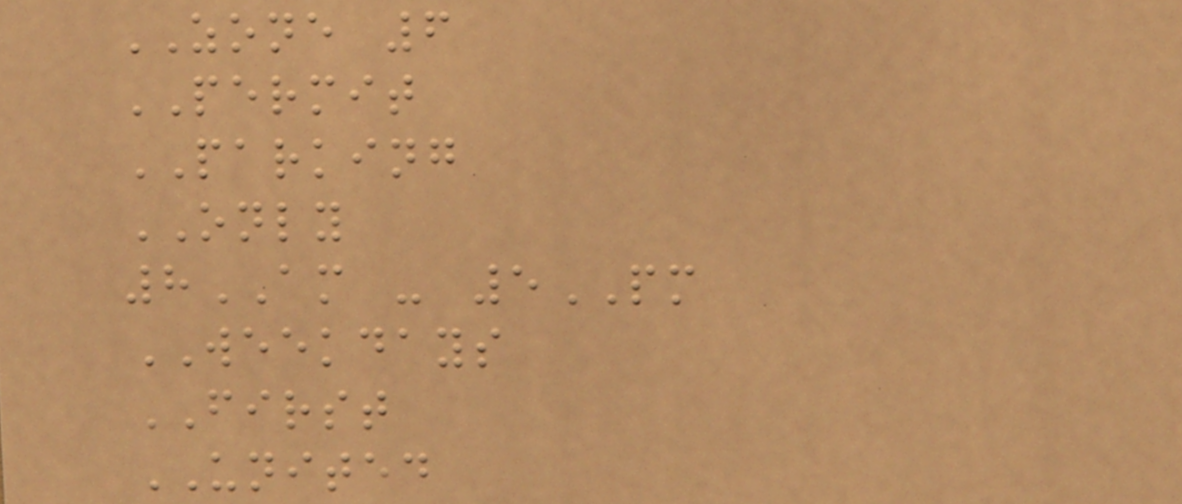ZONE 6
PERMIT
PARKING
ONLY
8AM - 5PM
WEEKDAYS
FIRST
UNITED
